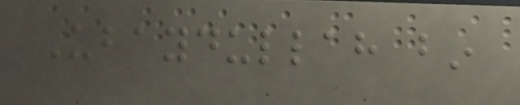Ubaydullah bin
